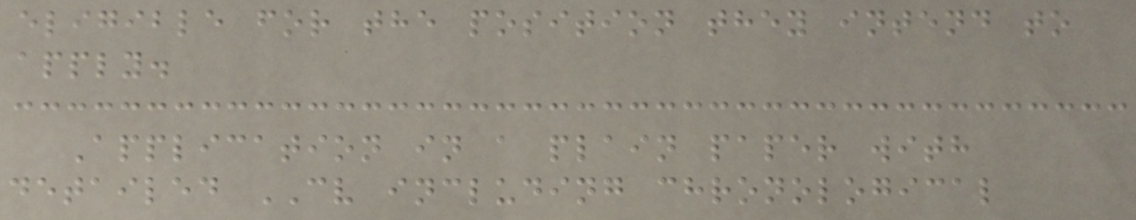eligible for the position they intend to
apply.
Application in a plain paper with
detailed CV including chronological
